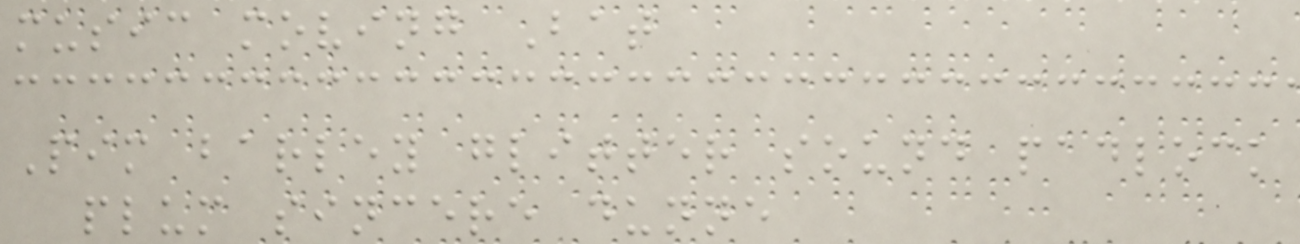music moving Bat
Pim barley glitter sound padlock
plum sincere dunne
